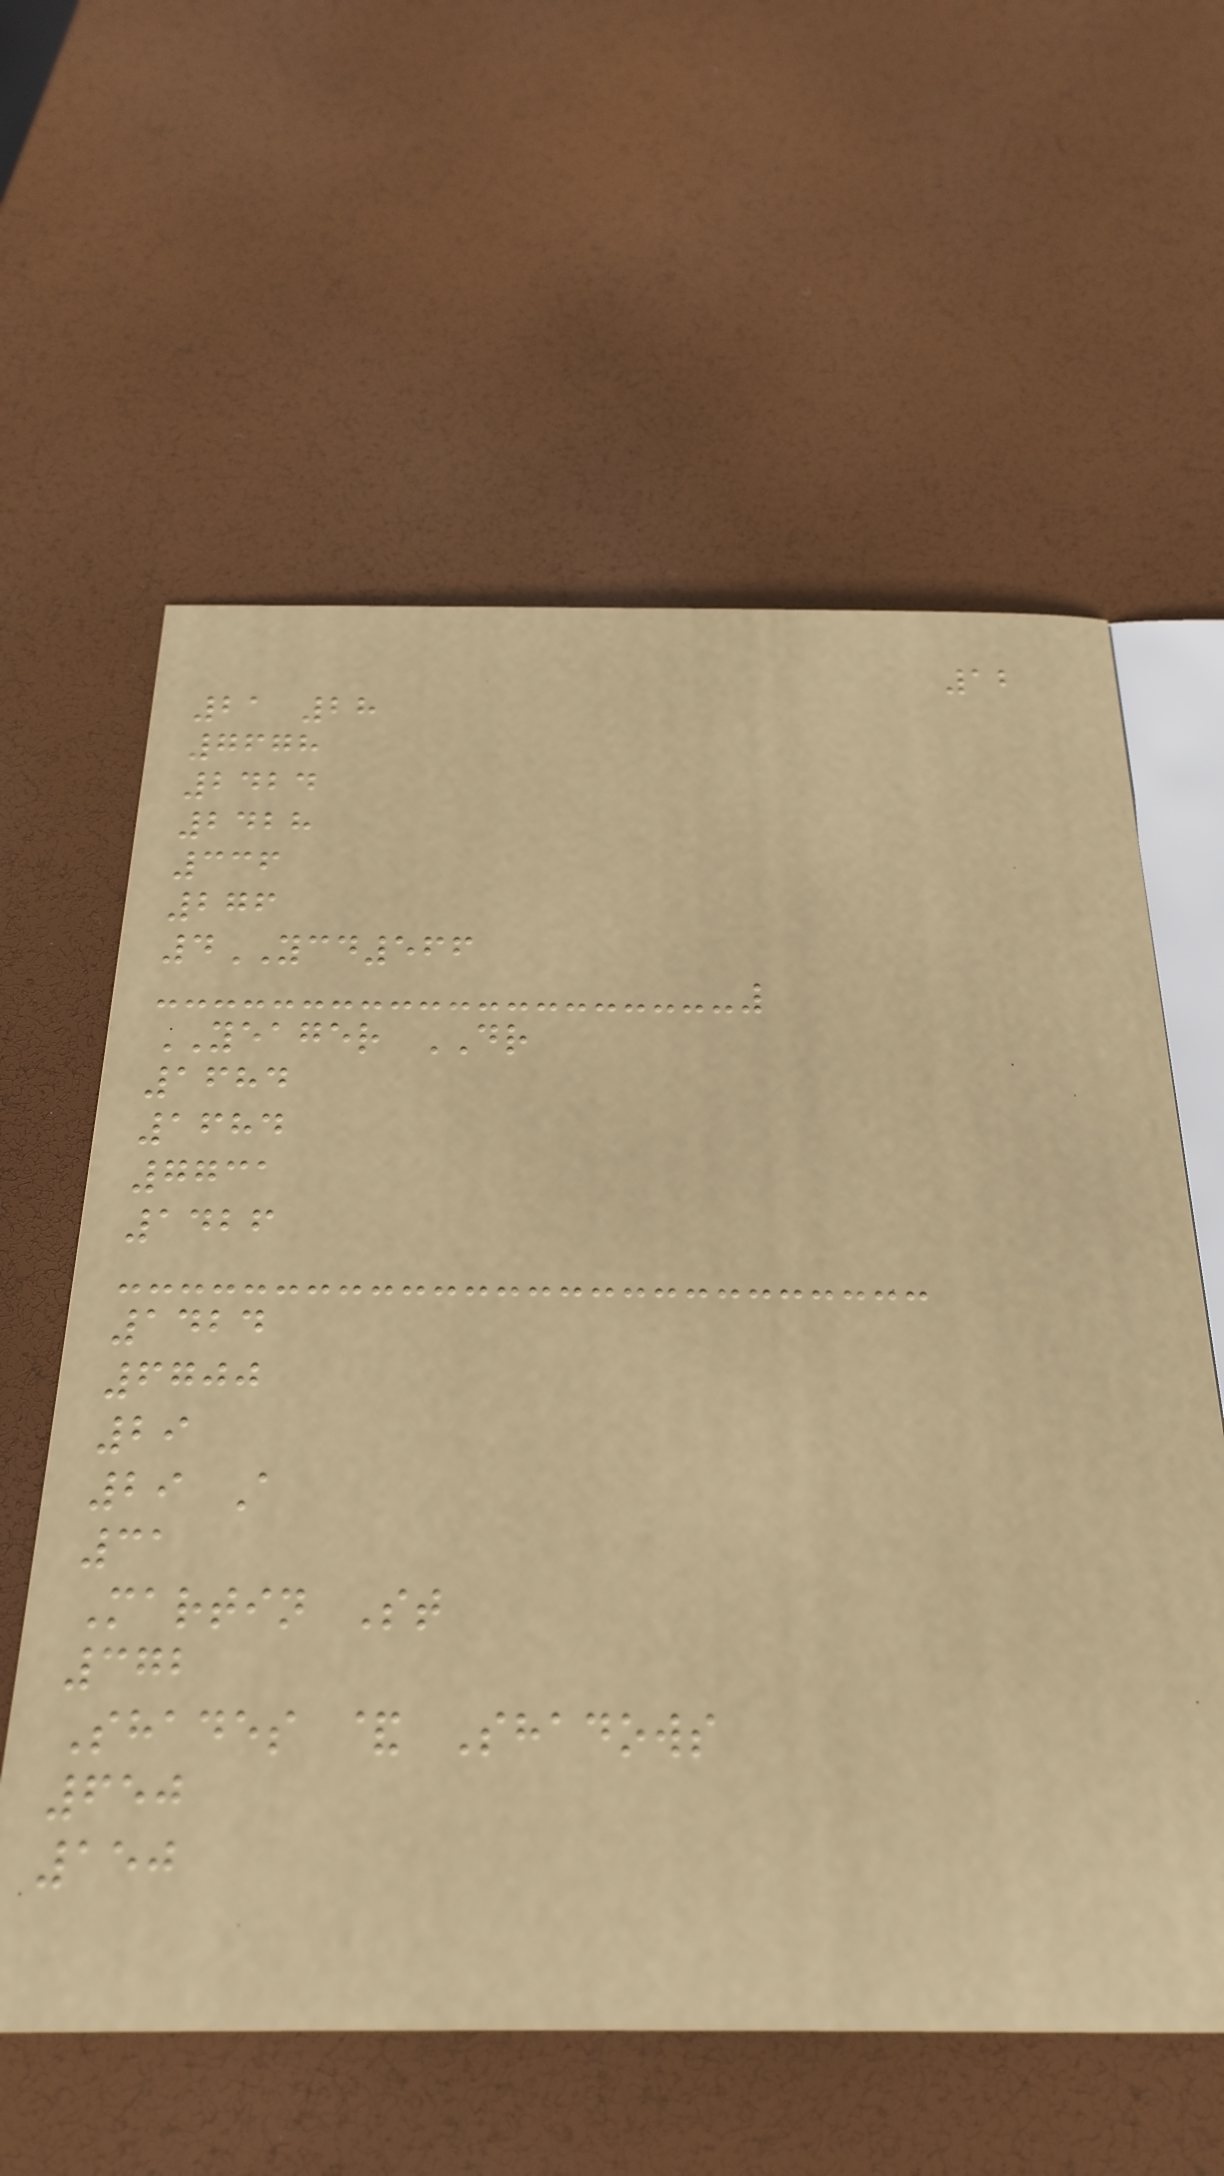12
21 28
7678
2424
2428
336
276
4YCD566
YEAGER DR
1684
1684
7731
1426
1424
6700
29
29 A
31
Martin St
372
Shades & Shadows
650
150
